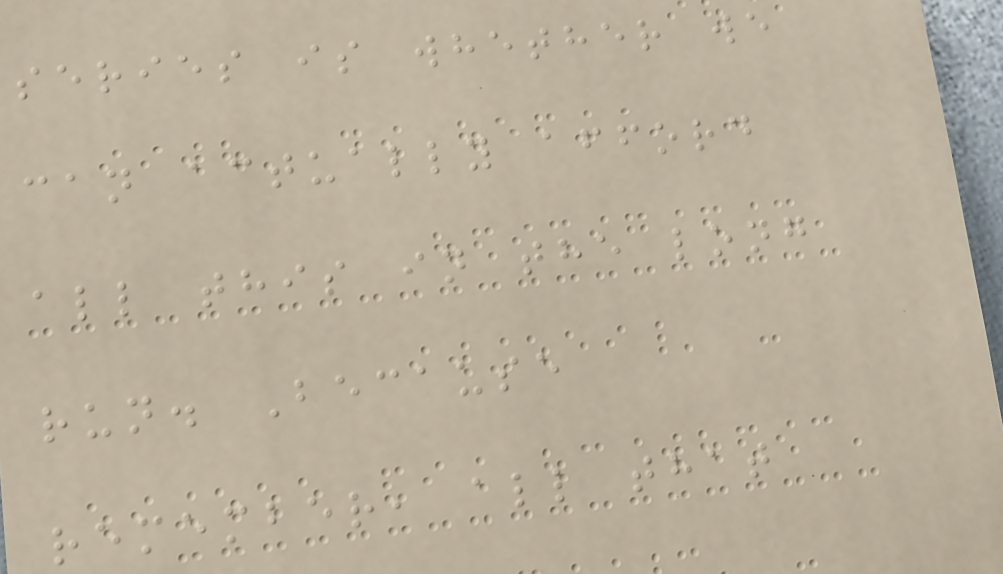series is whether we
can actually afford
all this in the long
run. Because
remember, all that
